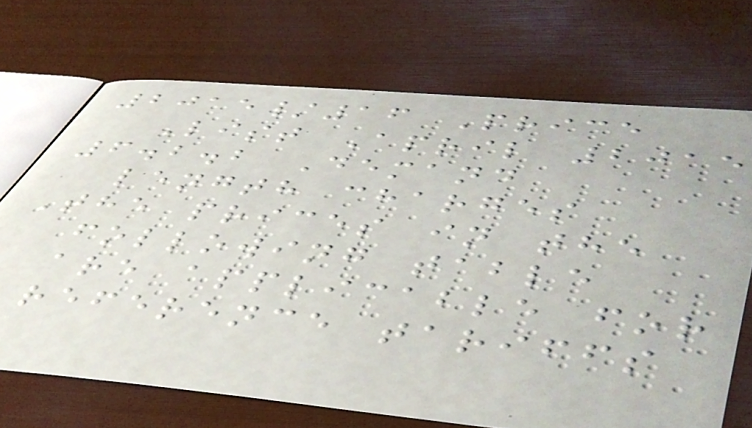2015/16 Price
List April 2015
6.2.2 Demand
length charges
The prices in the
following table
are applicable for
reference tariffs
